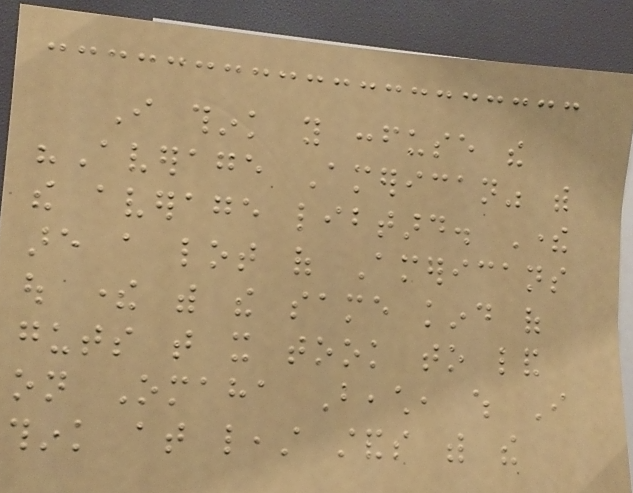I think you confuse the
"Average American" with
the average libtard. There
are a lot of Americans
out there with the same kind of
guts that it took to land
on Omaha Beach, which I
think at least stands with the
